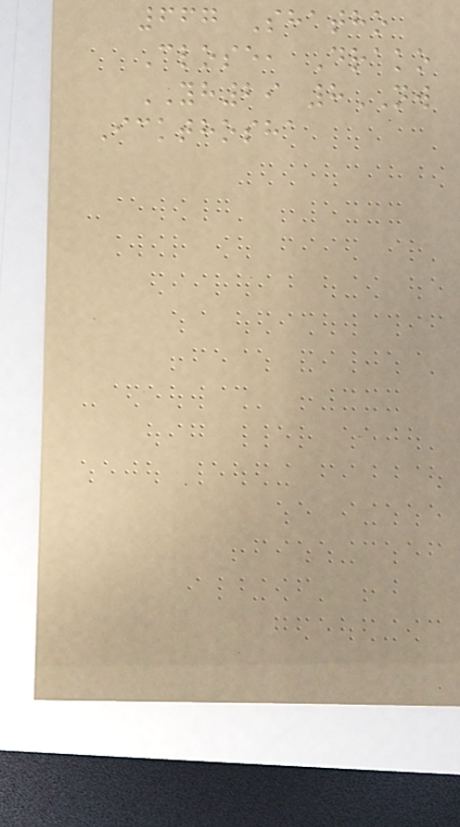667 Shatho
Close, Drako
YH29 8NW
Ickthosha
